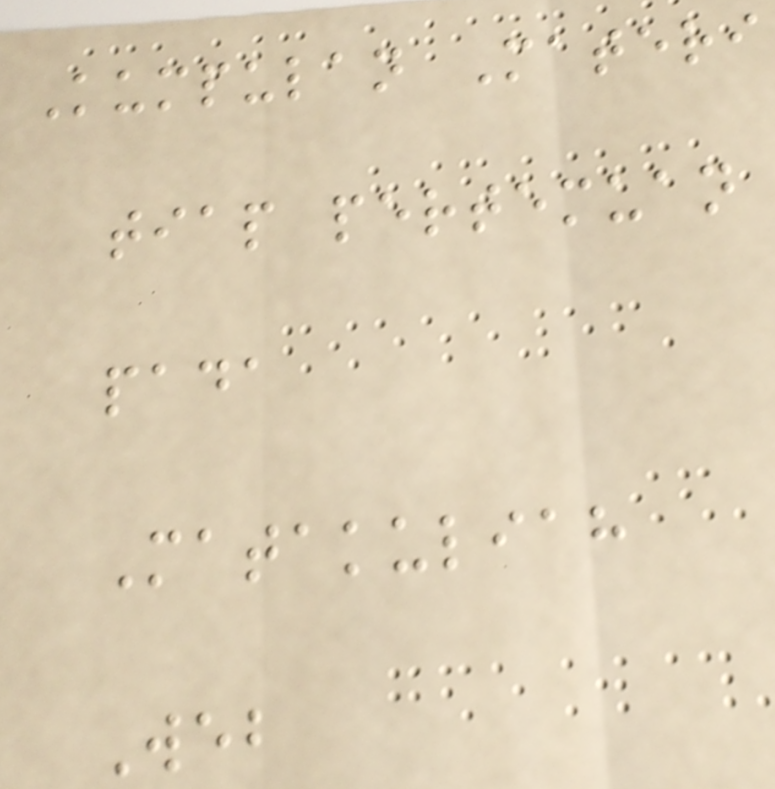Kumpulan Materi
tiap pertemuan
pada
Matakuliah
Web
